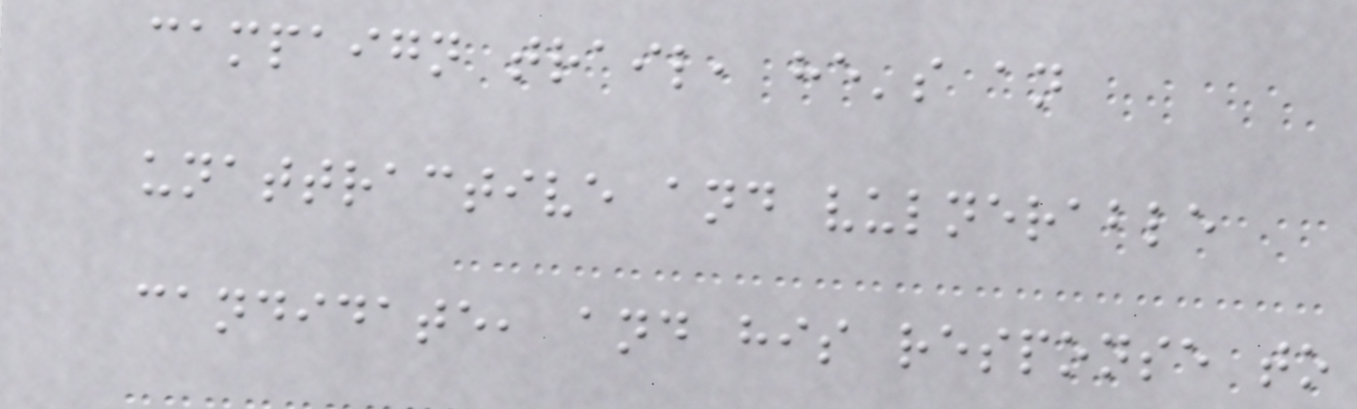campaign trail, he's an
unattractive and vulnerable
candidate, and his response to
